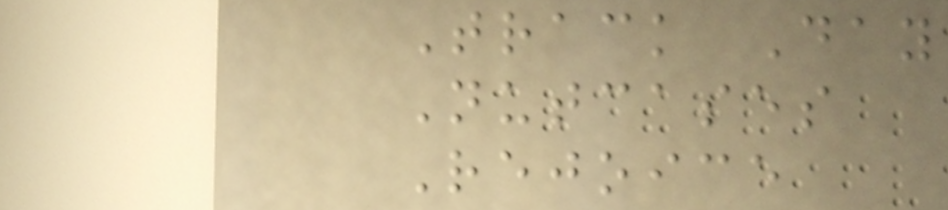Track Day
Nutcases
Rejoice
